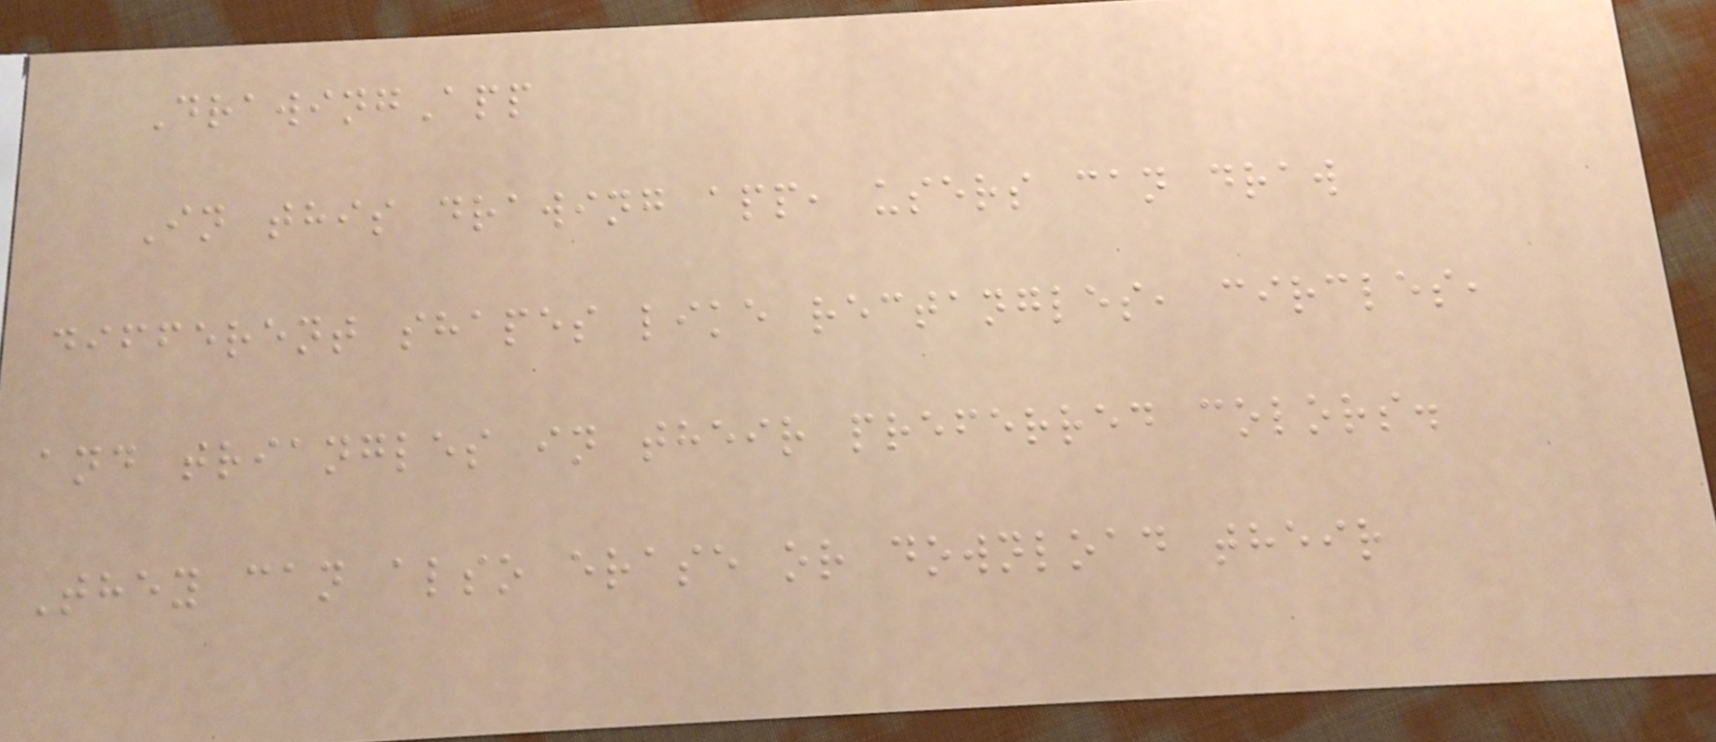DrawingApp
In this drawing app, users can draw
different shapes like rectangles, circles,
and triangles in their preferred colors.
They can also erase or download their
